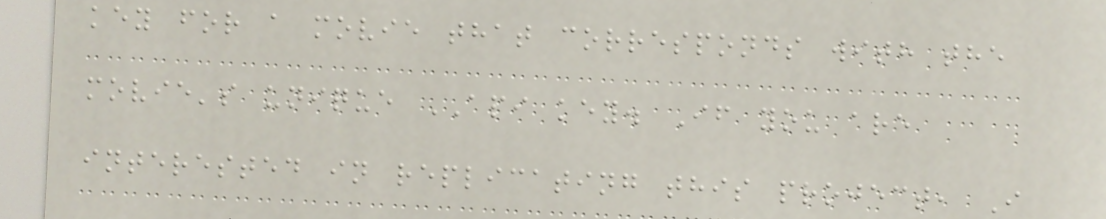key for a movie that corresponds with the
movie's unique API key. If you are
interested in replicating this project, I
